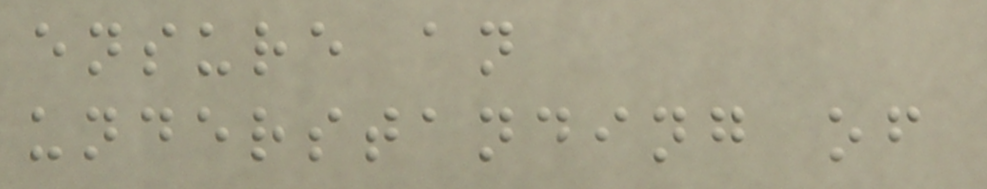ensure an
understanding of
